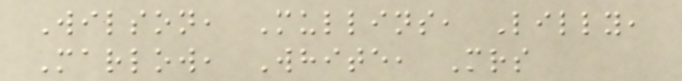Wilson, Mullins, Lilly,
Marlow, White, Mrs
